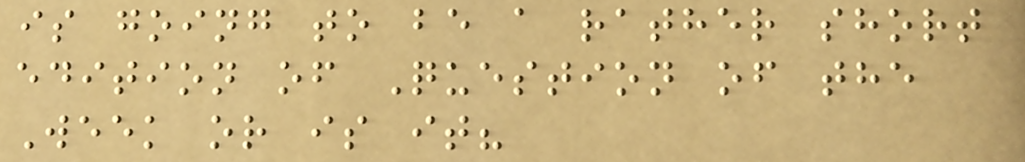is going to be a rather short
edition of Question of the
Week or is it?
